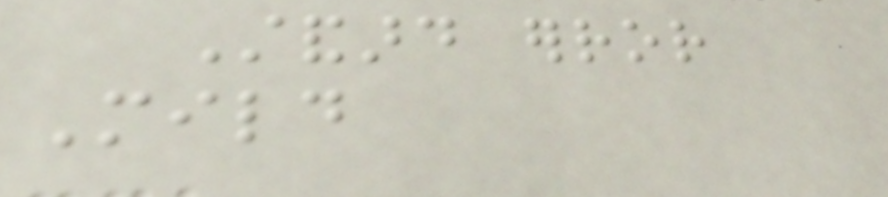Standard error
Mild
